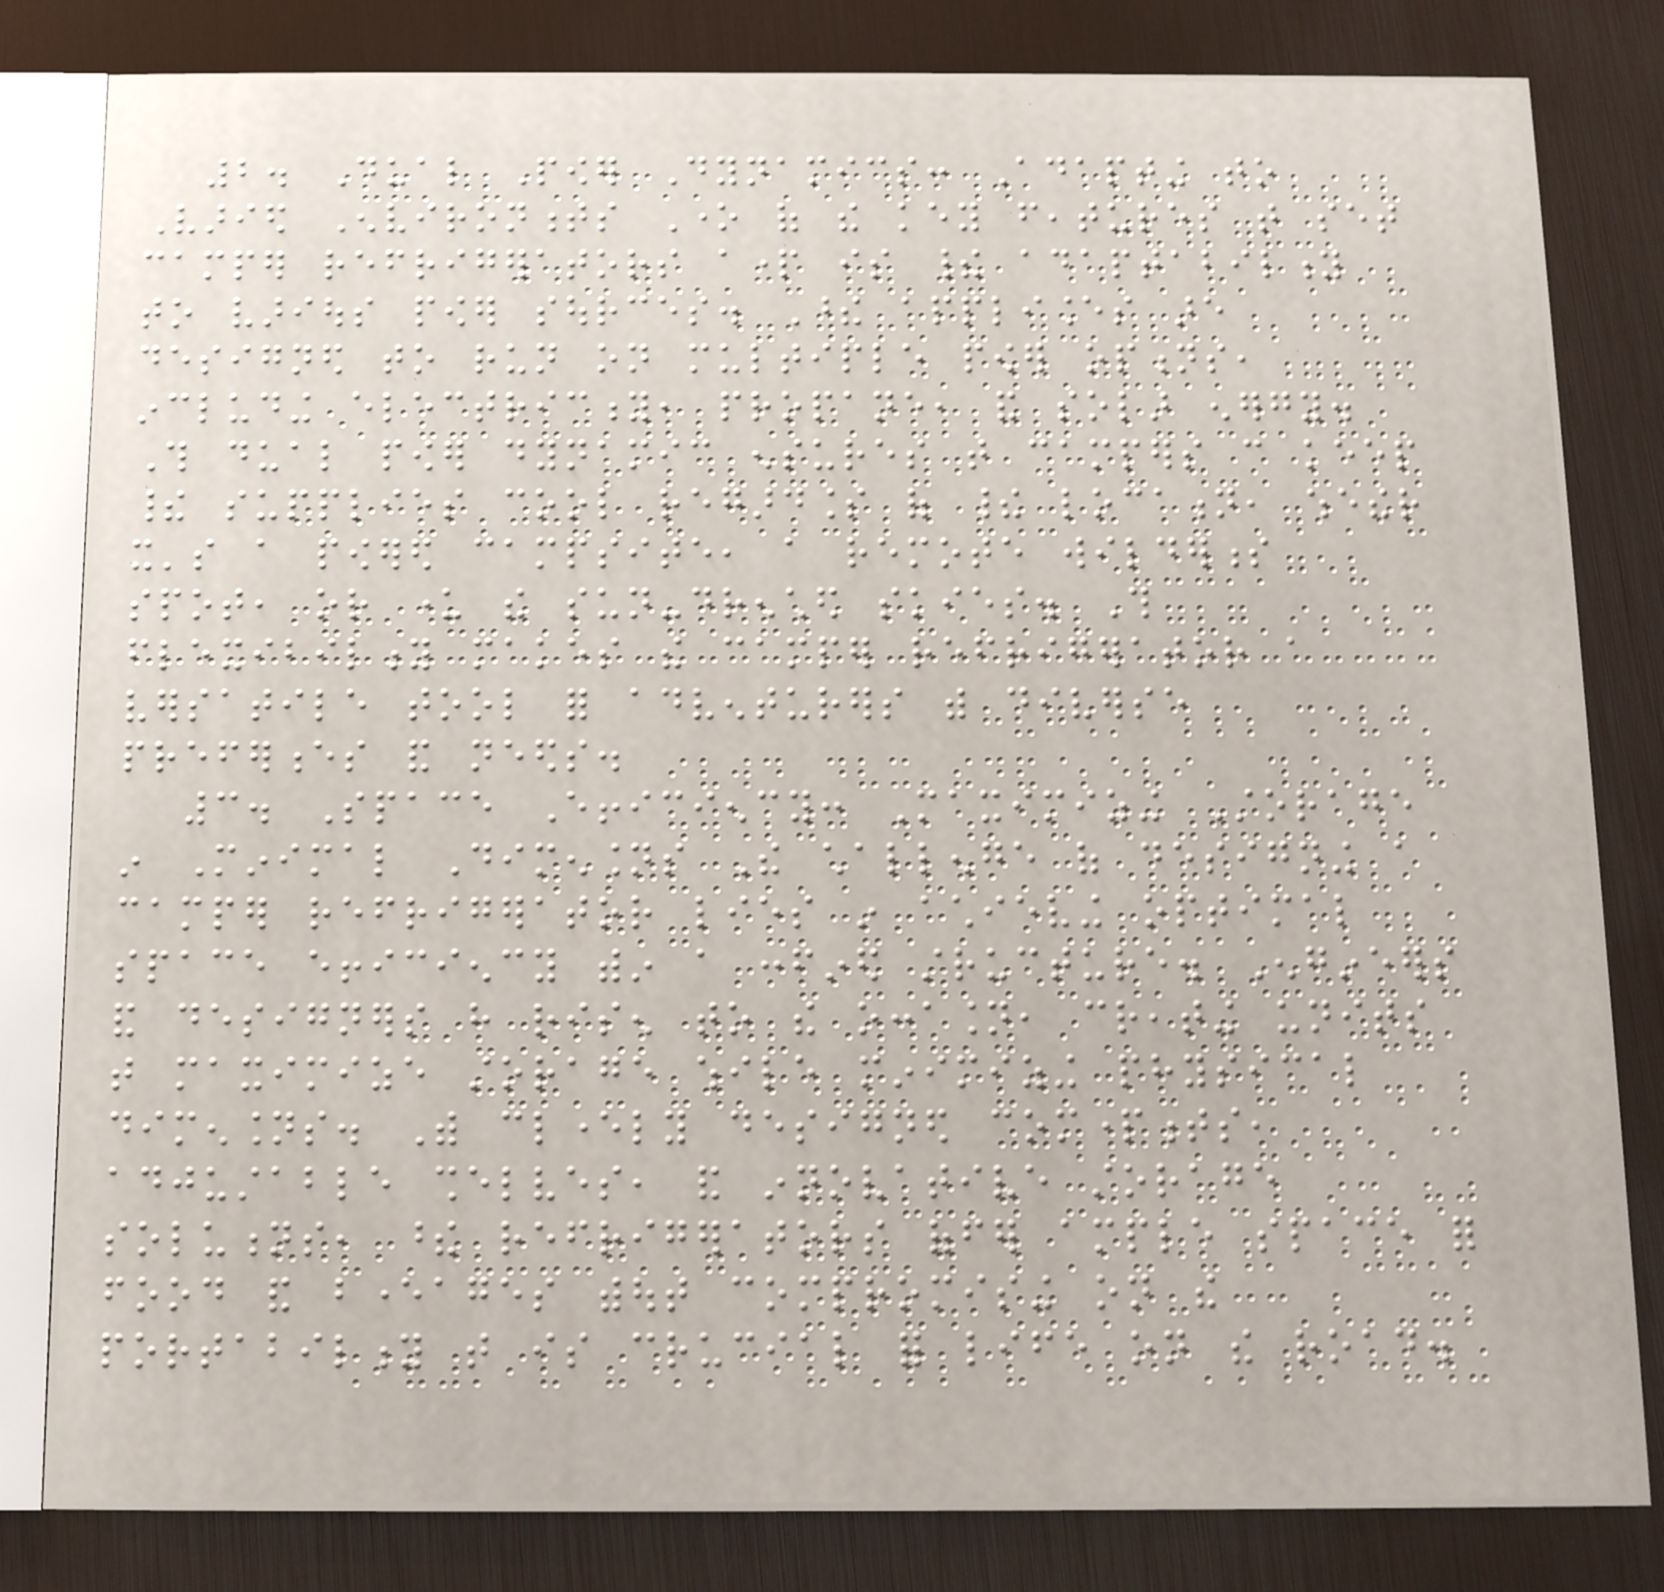2. Dual Power Dynamics: Adapting to
Varied Environments One of the key features that set
camper refrigerators apart is their adaptability
to various power sources. These appliances are
designed to run on multiple power options,
including electricity, propane, and solar energy.
This dual power dynamic ensures that campers can keep
their supplies cool regardless of their location, whether
it's a powered campsite, a remote wilderness
spot, or under the sun-drenched skies. This
flexibility makes the camper refrigerator a
versatile tool for adventurers with diverse
preferences and needs.
3. Space Efficiency: Maximizing Storage
in Minimal Dimensions The challenge of designing a
camper refrigerator lies in achieving optimal
space efficiency within a confined structure. Engineers
and designers have risen to the occasion, creating units
that maximize storage while minimizing physical
dimensions. With cleverly designed compartments,
adjustable shelves, and innovative storage
solutions, these refrigerators offer ample space for
food and beverages without compromising on the
portability that is crucial for life on the road.
